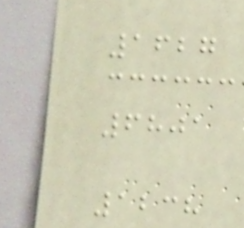1627
6801
1238
